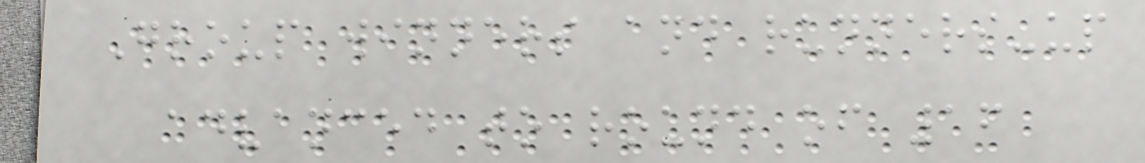Group winners and runners-up
advanced to round of 16
